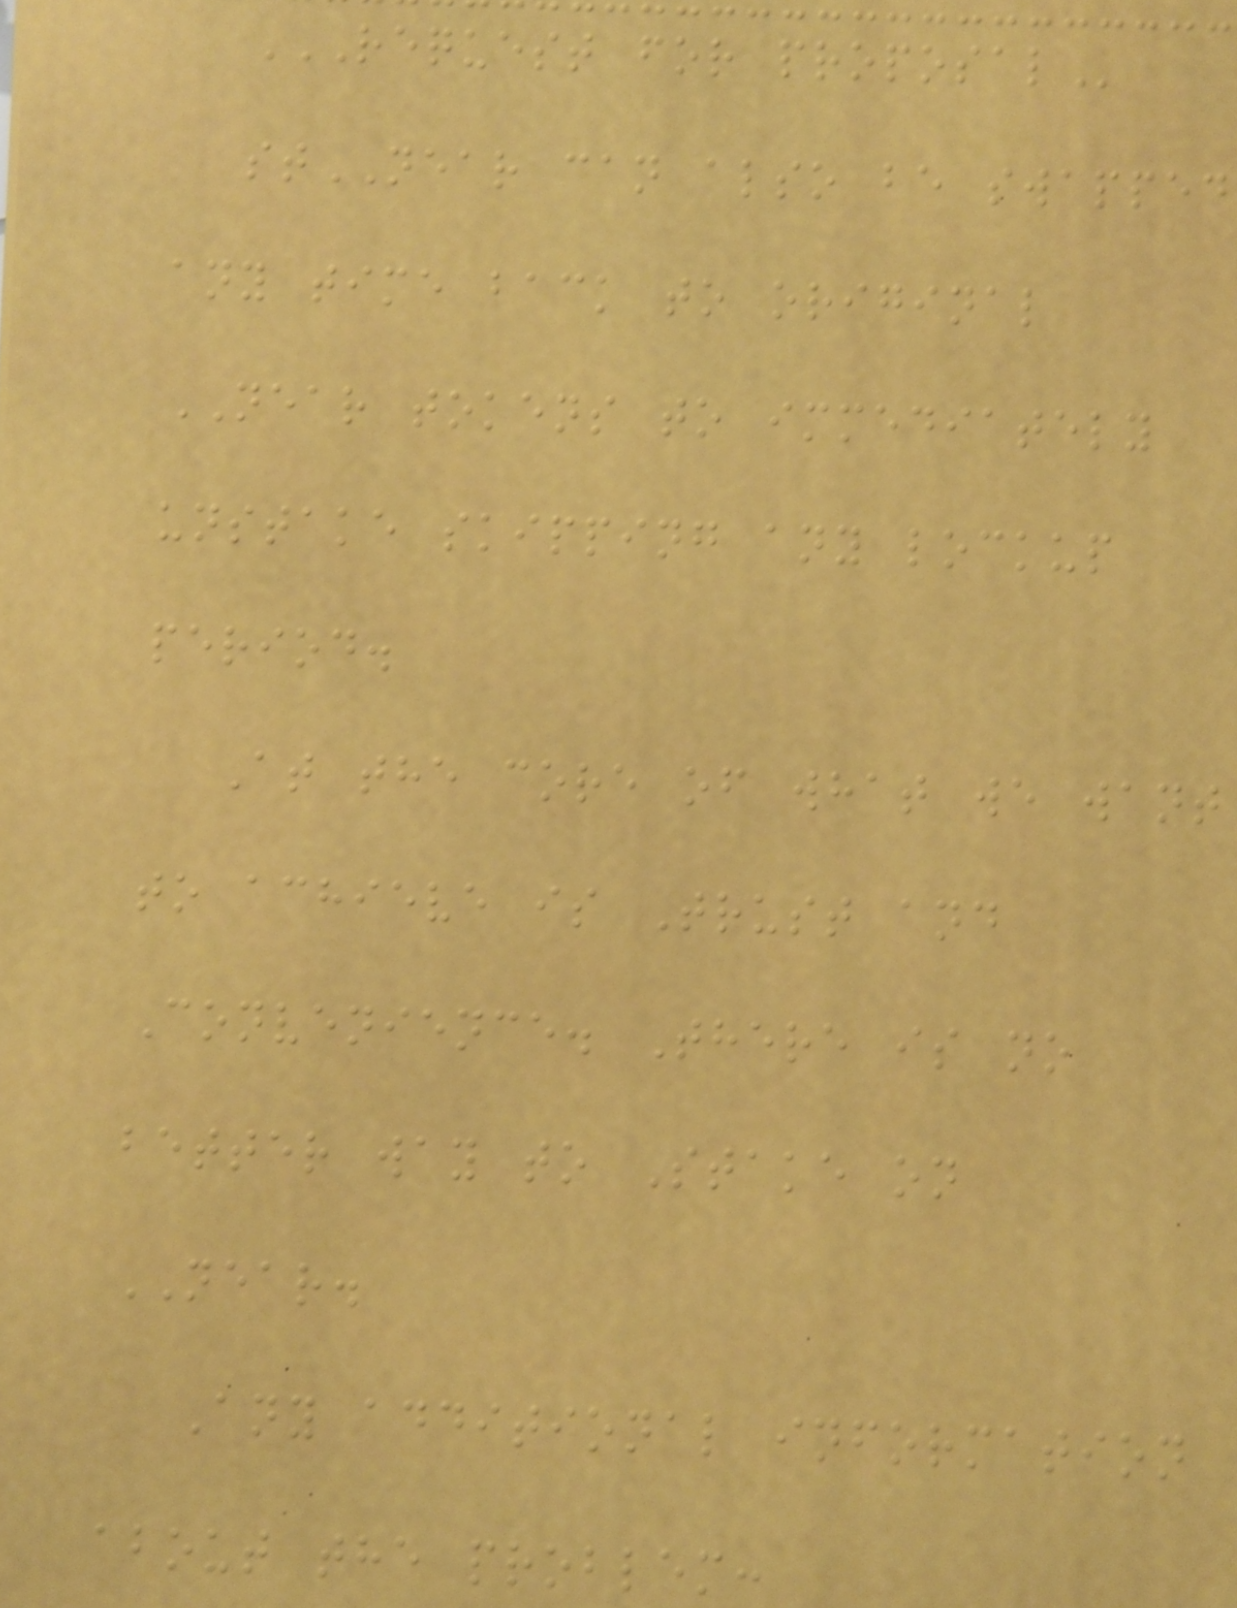REQUEST FOR PROPOSAL
stNEAR can also be swapped
any time back to original
NEAR tokens to immediately
unstake skipping any lockup
period.
At the core of what we want
to achieve is Trust and
Convenience. There is no
better way to Stake on
NEAR.
Any additional information
about the problem:
